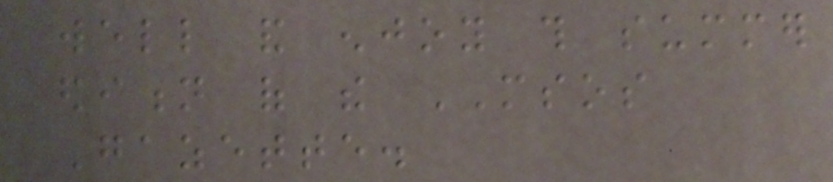well and enjoy this summer
edition of the MSOS
Gazette.
